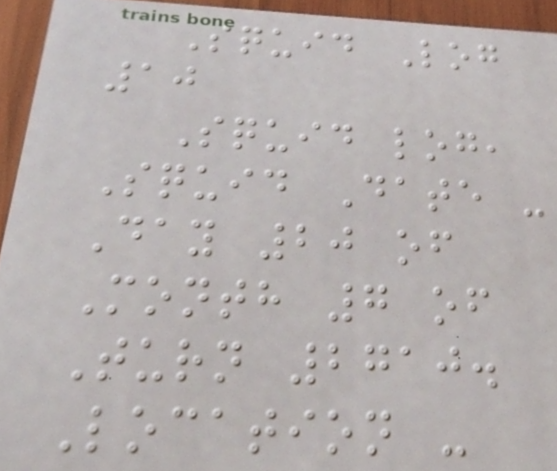Squid Log
10
Squid log,
Squid Date -
Day 20 of
Month 7 of
Turn 2710.
Location -
